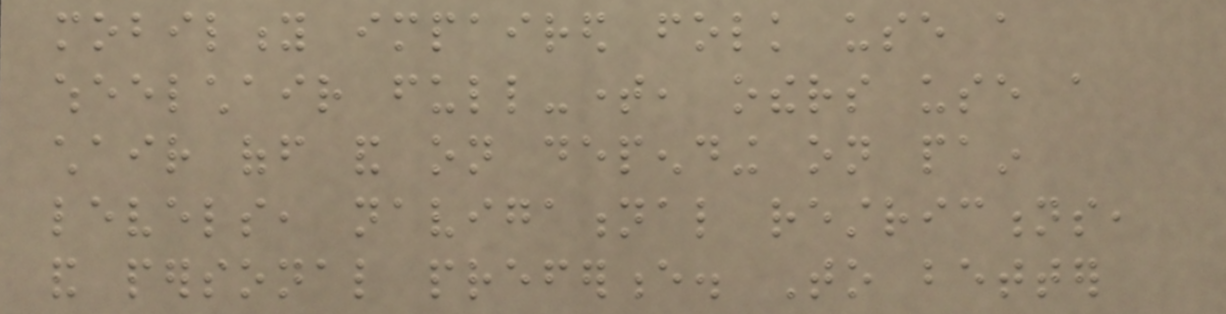mobility impaired folk use a
wheelchair full-time, others use a
chair off and on depending on pain
levels, navigational restrictions,
and personal preference. To better
